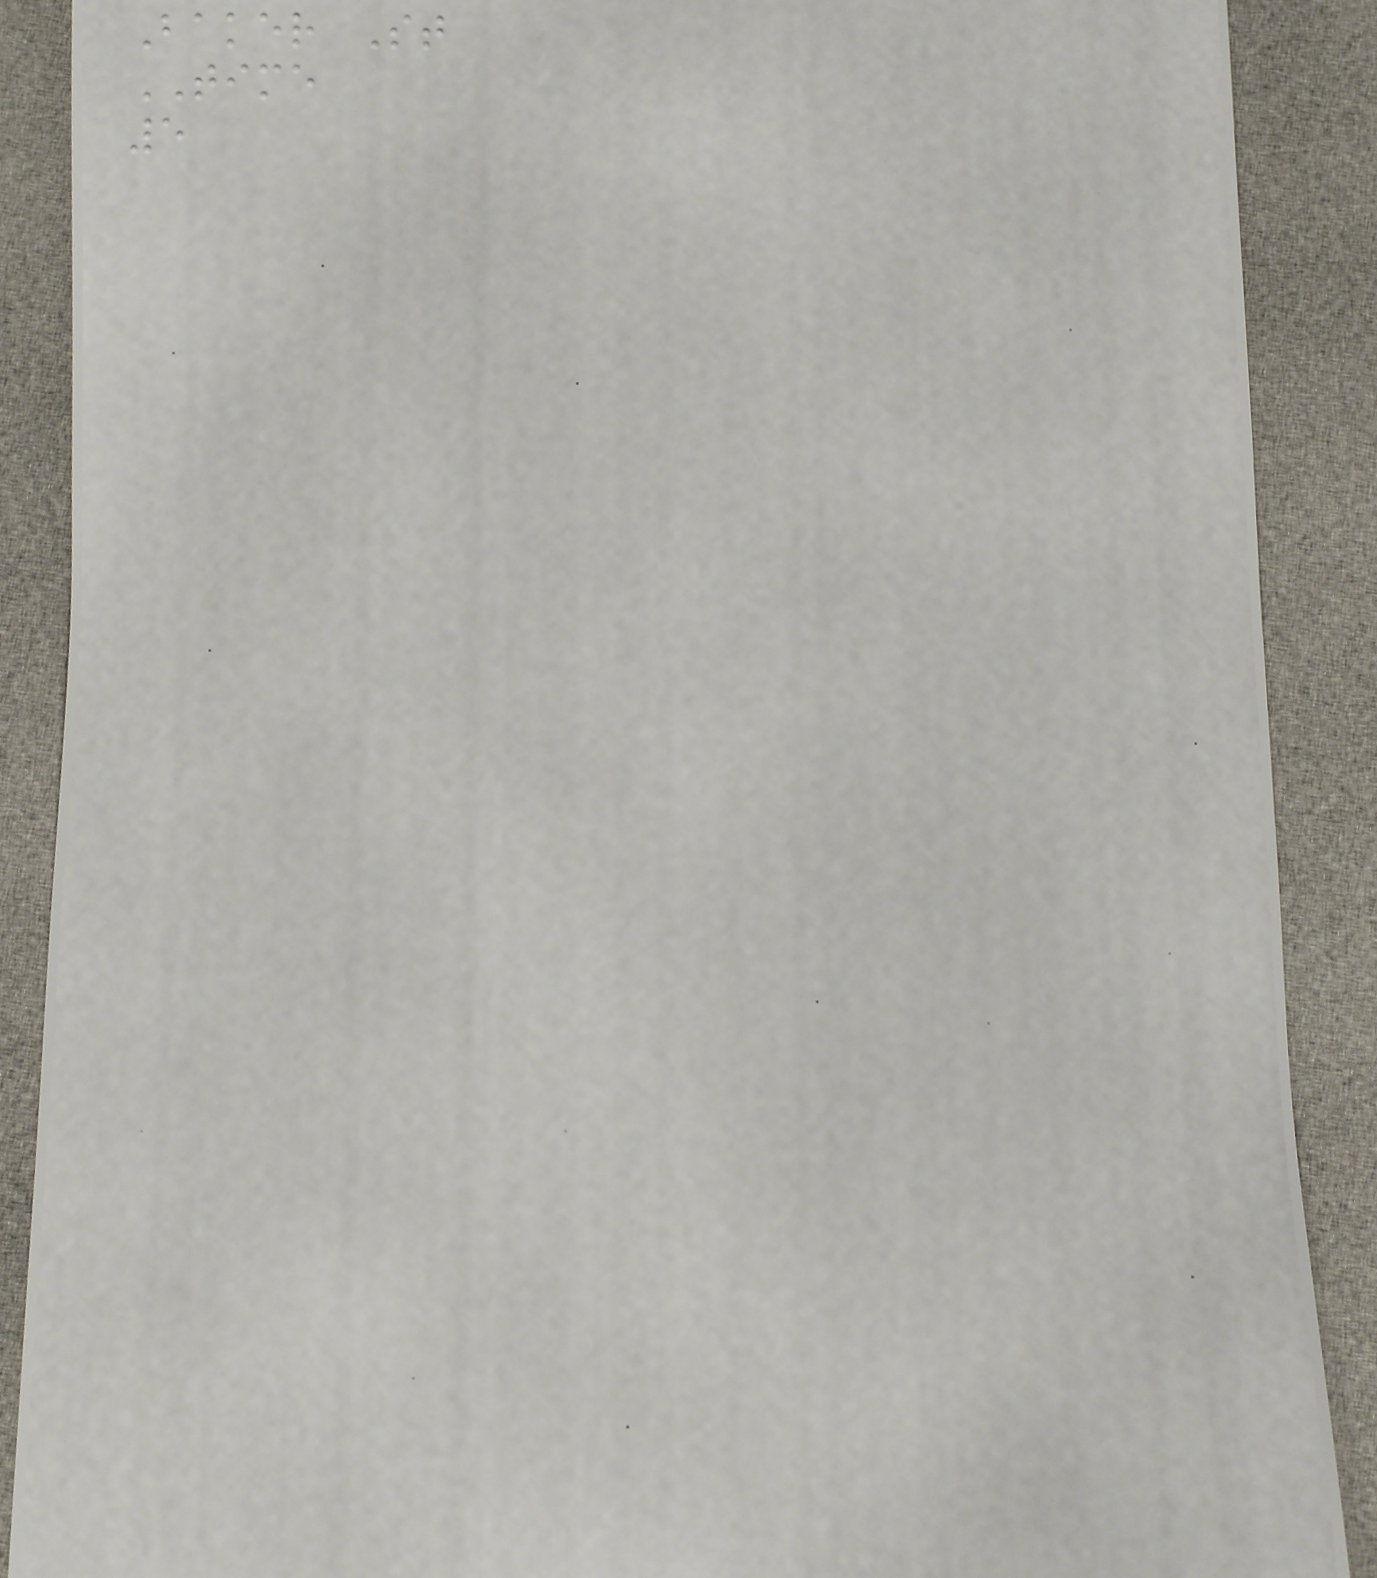Baker St
TIME
5
